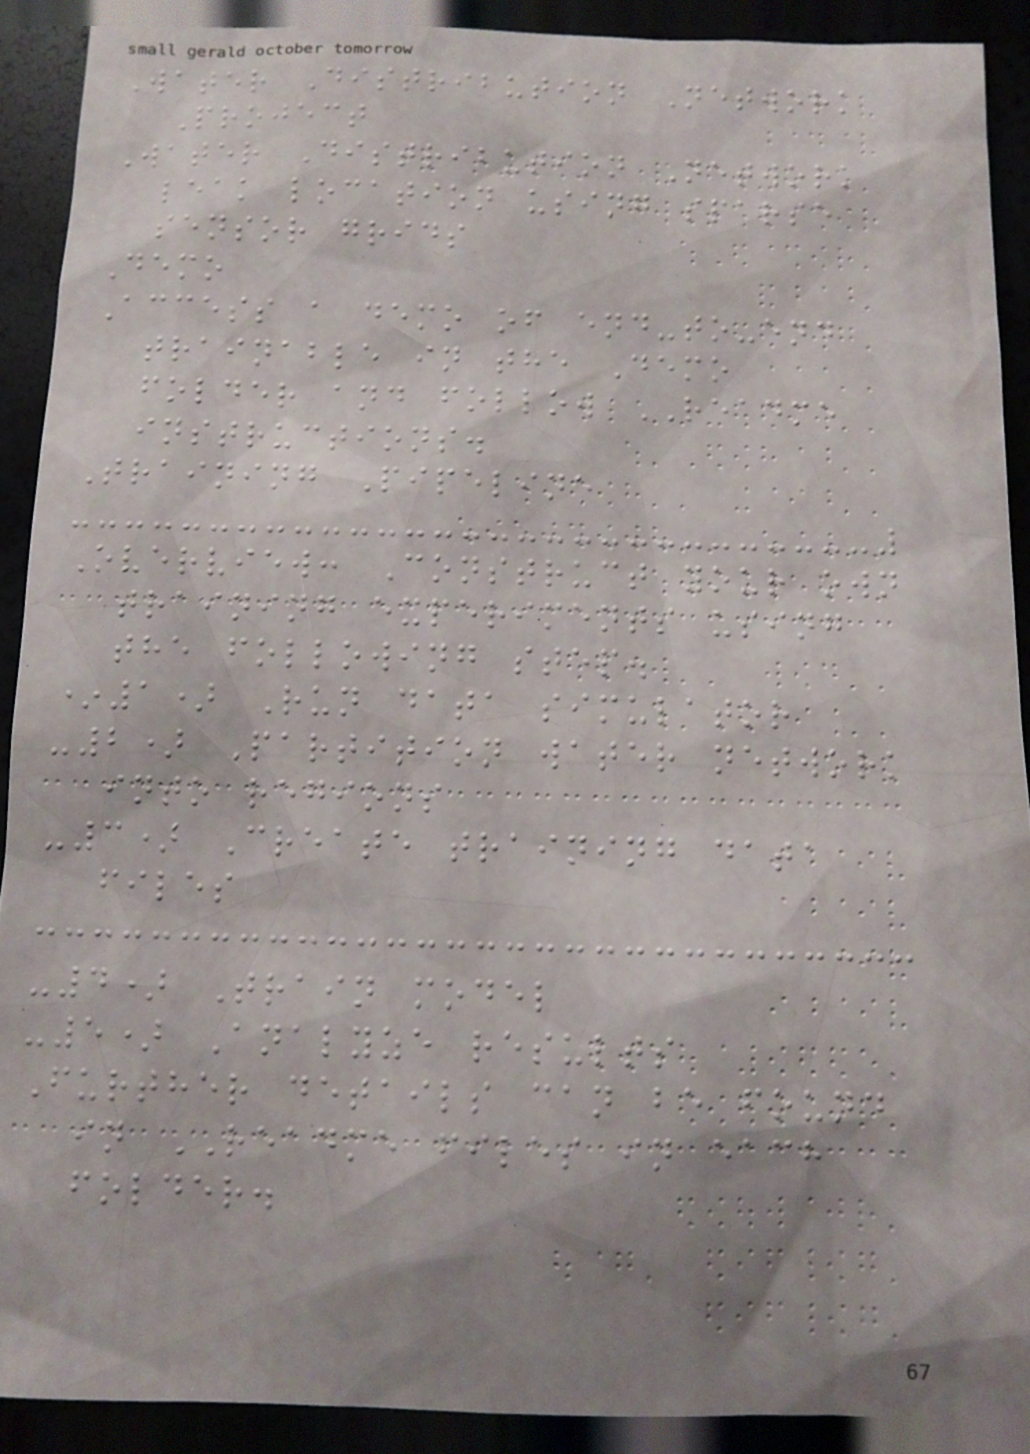Water Distribution Network
Project
Water Distribution Network
leak location using sparse
sensor grids
Demo
Access a demo of end-to-end
trainable in the Demo
folder and follow README
instructions.
Training Pipeline
Overview: Construct your own
training experiments using
the following step.
*1) Run data simulator
-2) Partition water network
into regions
-3) Create training data
files
-4) Train model
-5) Analyze results
Further details can be found
in README files in each
folder.
